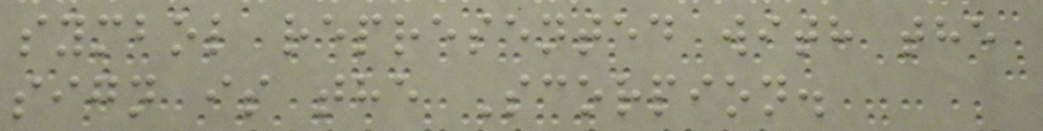symbol represented with the
sign is the Scorpion.
